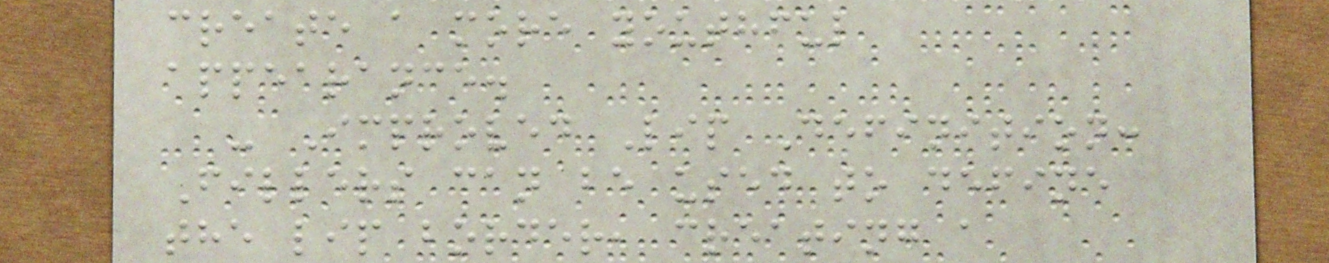create a more youthful
appearance.
- Improved Lip Definition:
Fillers can be used to define
the lip border, creating a
